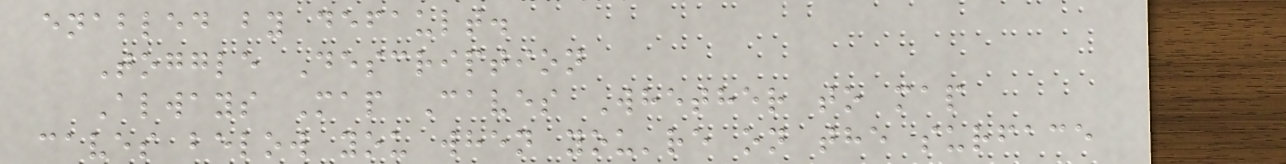enabled by default.
Toggle Description
Always Map Caves Whether to map
caves below you when you're on the surface
